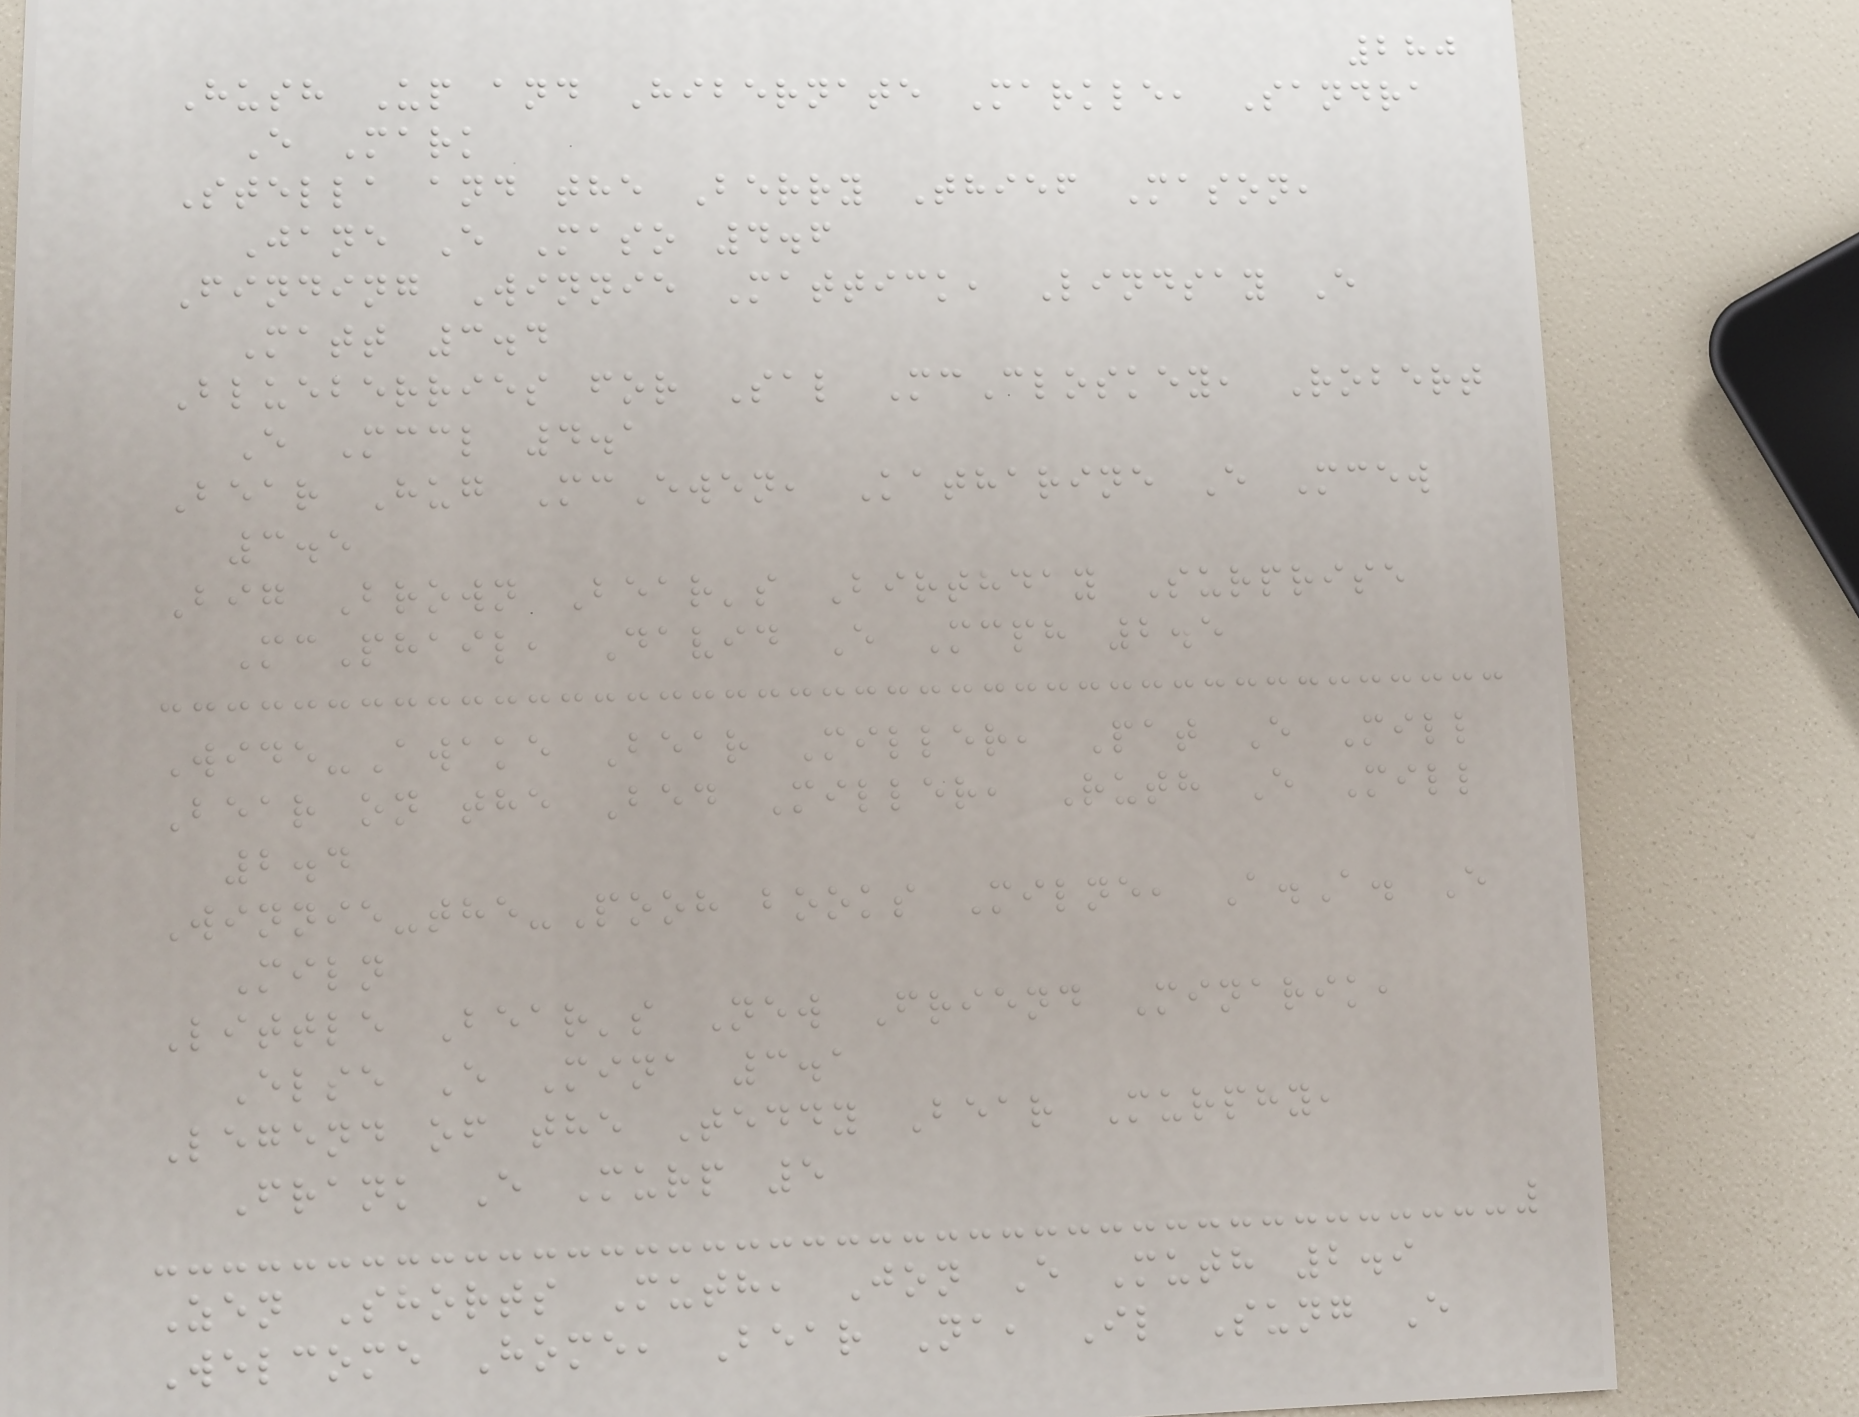280
Hush Up and Hibernate Markle, Sandra
E Mark
Stella and the Berry Thief Mason,
Jane E Maso 4.6
Finding Winnie Mattick, Lindsay E
Matt 3.4
Blueberries for Sal McCloskey, Robert
E Mccl 4.1
Bear Hug McEwen, Katharine E Mcew
3.5
Big Brown Bear's Birthday Surprise
McPhail, David E Mcph 2.5
Wide-Awake Bear Miller, Pat E Mill
Bear on the Bed Miller, Ruth E Mill
2.4
Winnie-the-Pooh books Milne, A.A. E
Miln
Little Bear's New Friend Minarik,
Else E Mina 3.1
Legend of the Teddy Bear Murphy,
Frank E Murp 5
Zen Shorts Muth, Jon E Muth 2.9
Welcome Home, Bear Na, Il Sung E
